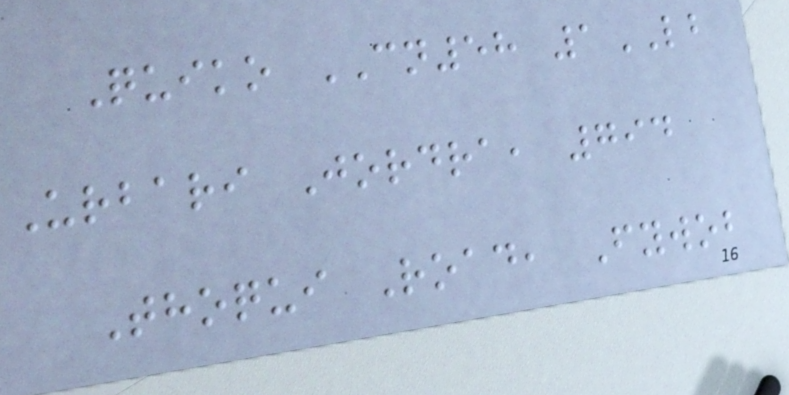Quiko CN58 1LB
Urbari Jordra, 794
Thoqui Road, Fywob
